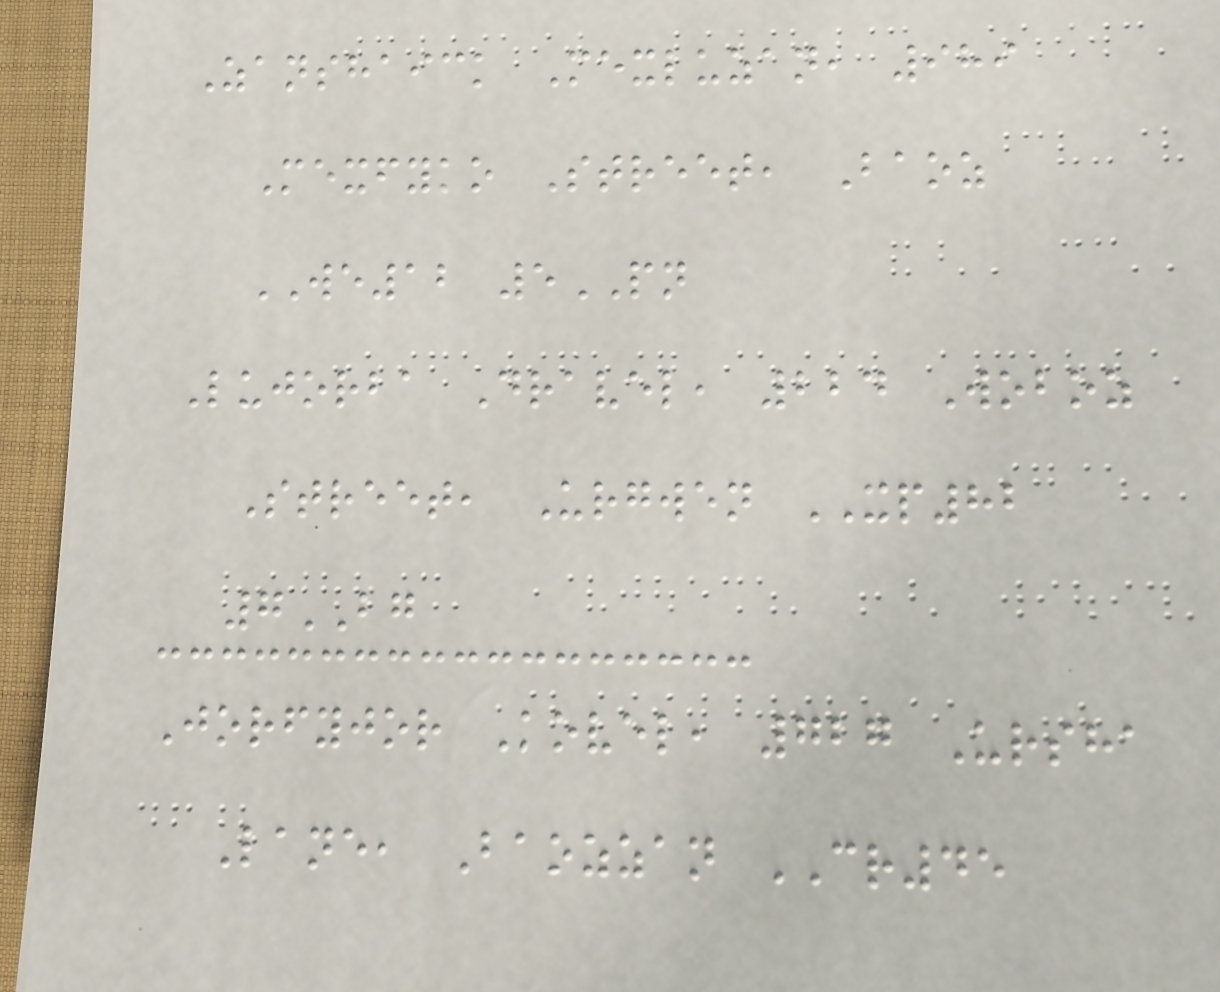Zanshaick Mexluzan, 989
Mexfyko Street, Baoz
WE12 5PN
Lujorba Dravel, 224 Woboz
Street, Urgwen XP82
7BG
Jorfyjor Kovel, 727 Ursha
Lane, Baozzan CR45
